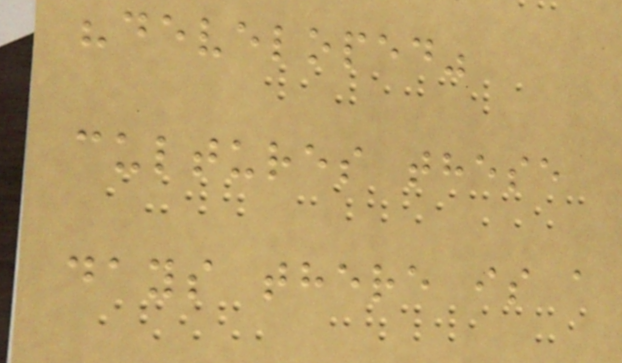"developed"
cultures these
days there is a
